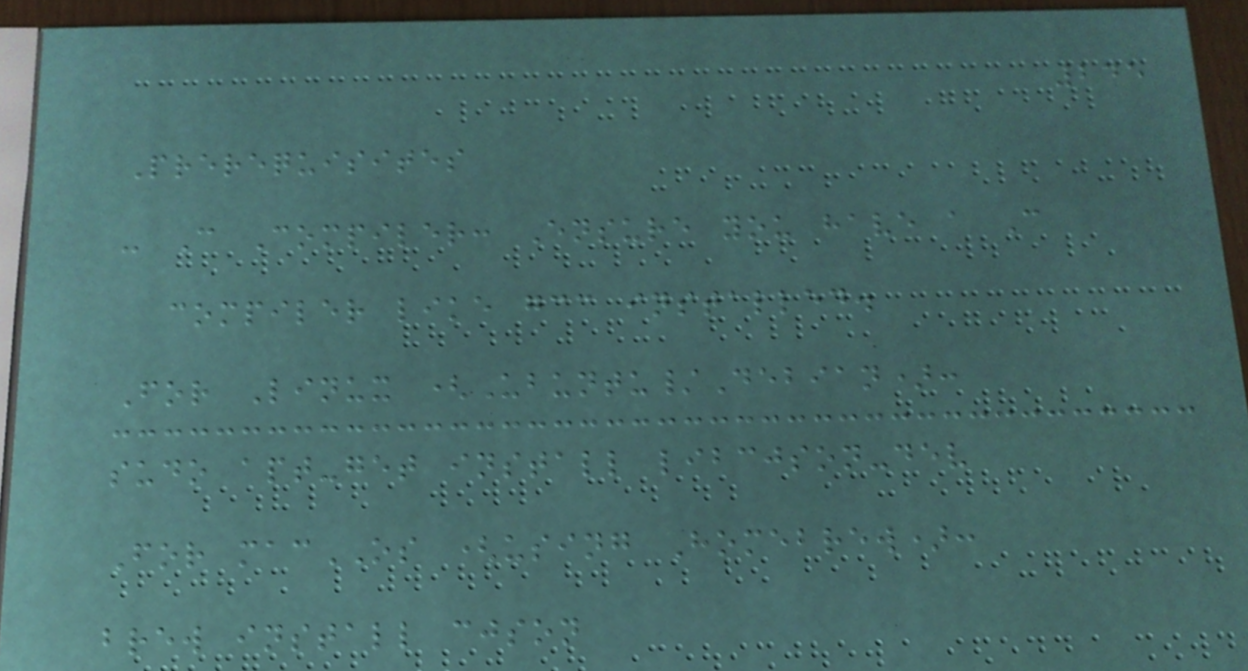245
Prerequisites
- C Compiler: Ensure you have a C
compiler like gcc installed.
For Linux (Ubuntu/Debian):
sudo apt-get install libcjson-dev
For macOS (using Homebrew):
brew install cjson
